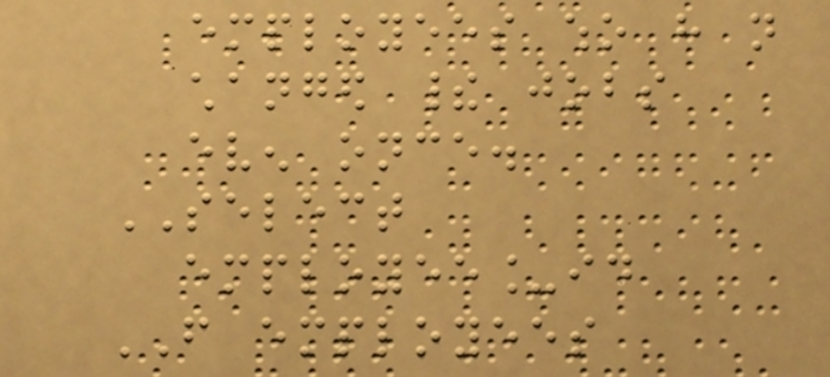employees who have not
changed their jobs
even once.
SELECT
employee_id
FROM employees
